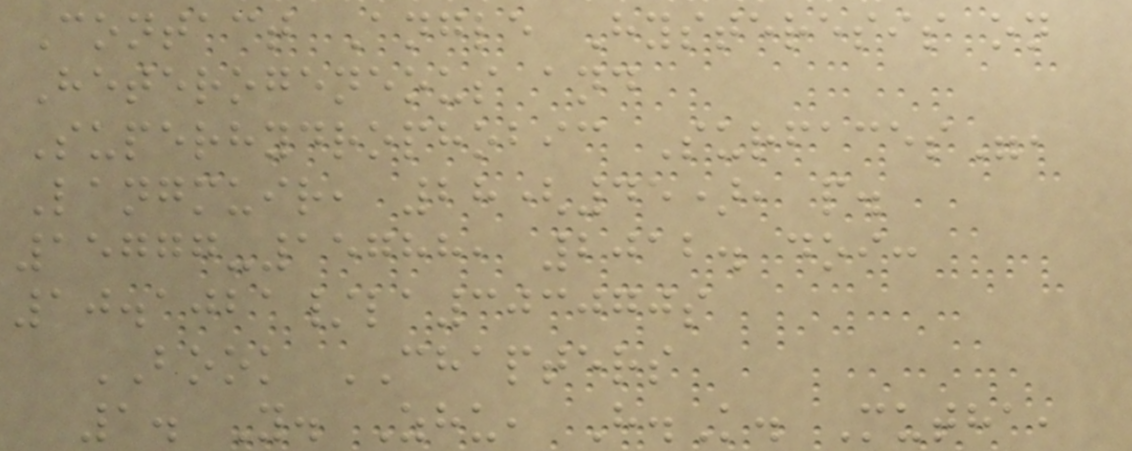Contact Angle Hysteresis on
Heterogeneous and
Superhydrophobic Surfaces",
Langmuir, 28(45), p.
15777-15788, 2012. doi:
10.1021/la303070s
BOOK CHAPTERS
1. Y. Zhu, H.K. Mutha,
